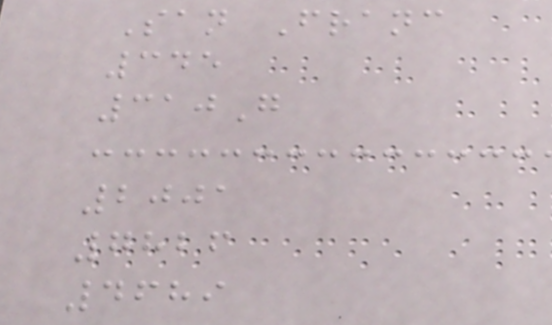San Franc
345
310G
2001
7826
4689
